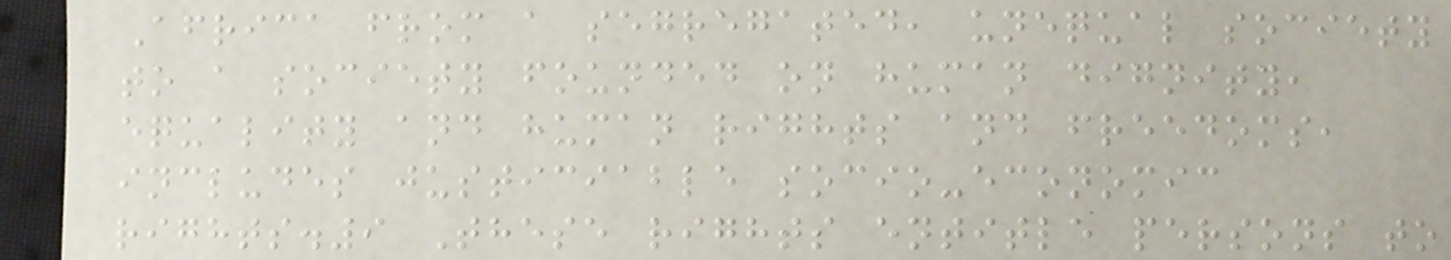Africa from a segregated, unequal society
to a society founded on human dignity,
equality and human rights and freedoms,
includes justiciable socio-economic
rights.9 These rights entitle persons to
